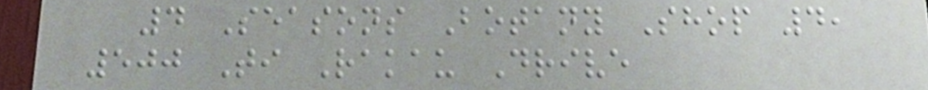4 Seasons Botany Shop 4,
500 Ti Rakau Drive
